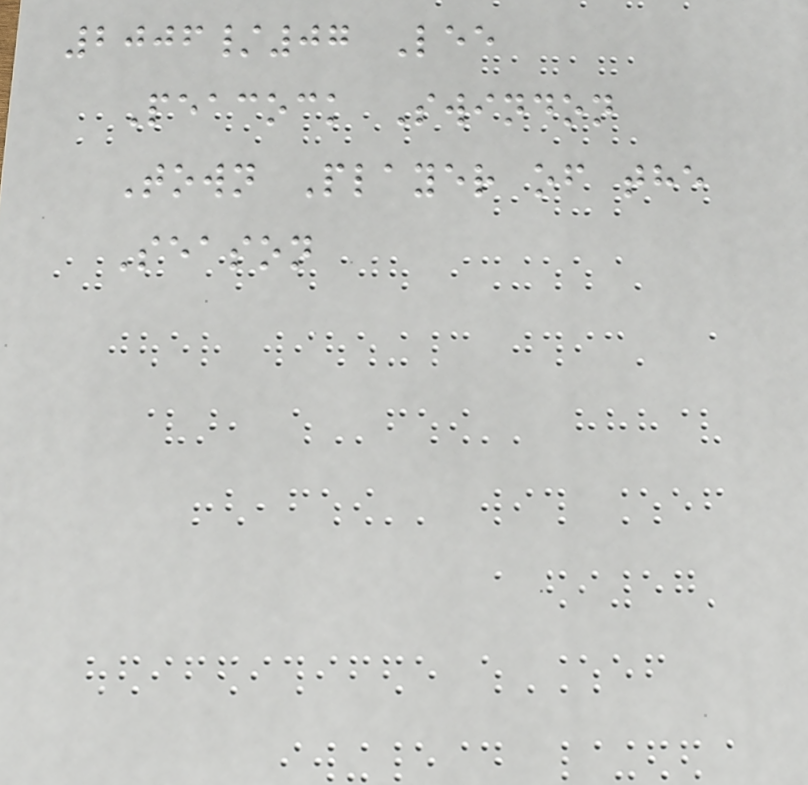2006/07 Lee
Peacock Swindon
Town Player of the
Season
